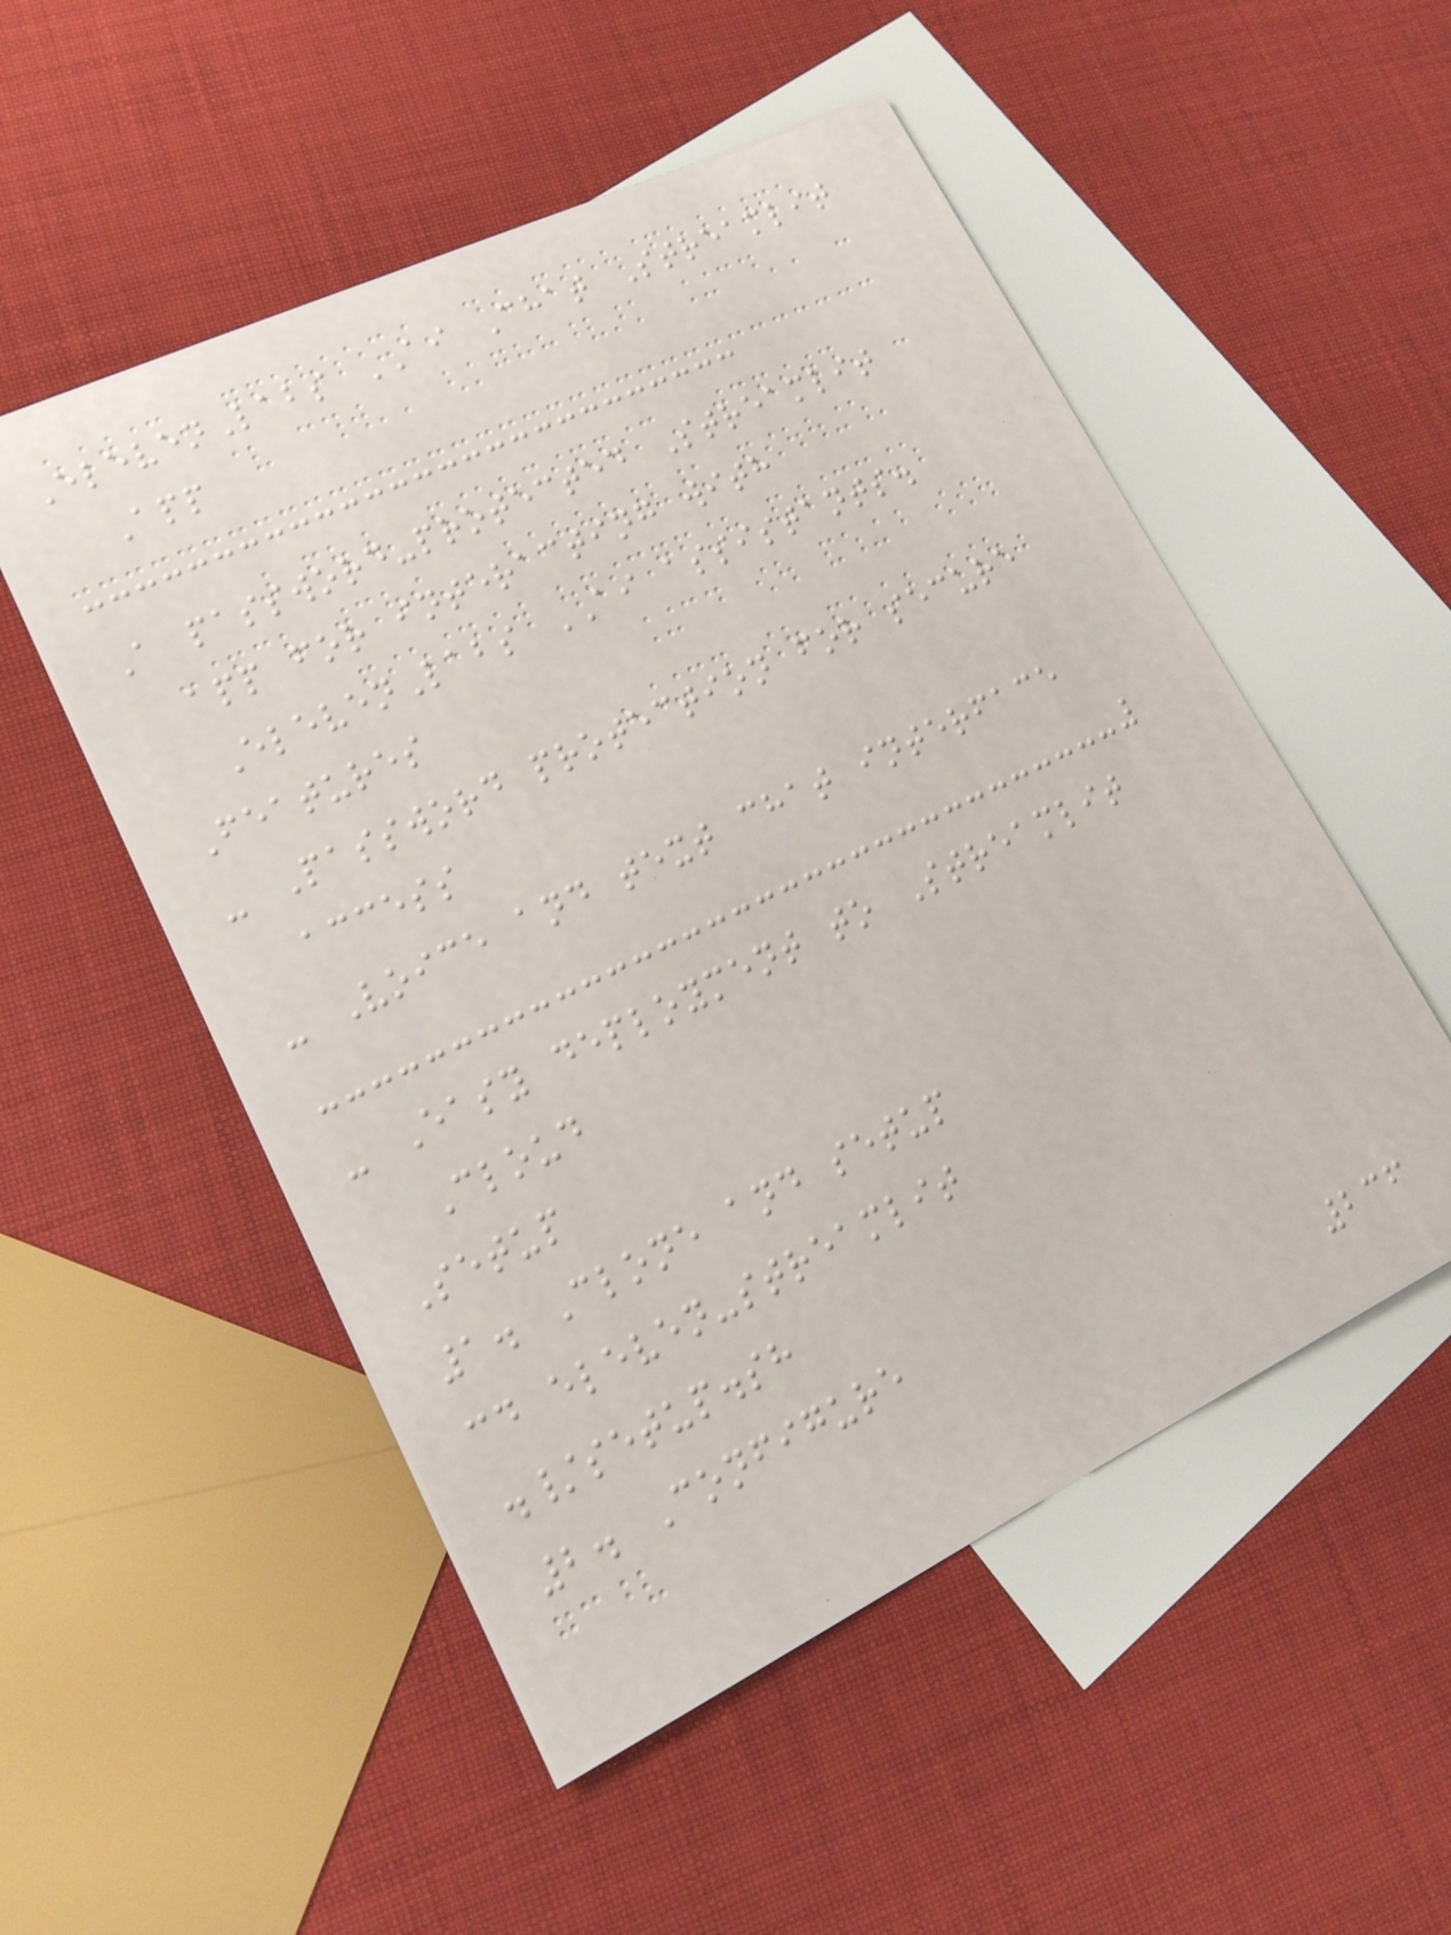ElevenLabs AI Chat Streamlit
App
A password-protected Streamlit
app for interacting with
ElevenLabs AI assistants.
Features
- Password protection for secure
access
- Voice and text chat interface
- Easy deployment to Streamlit
Cloud
Setup
1. Clone and setup
cd eleven-streamlit
./setup.sh
2. Configure
236
